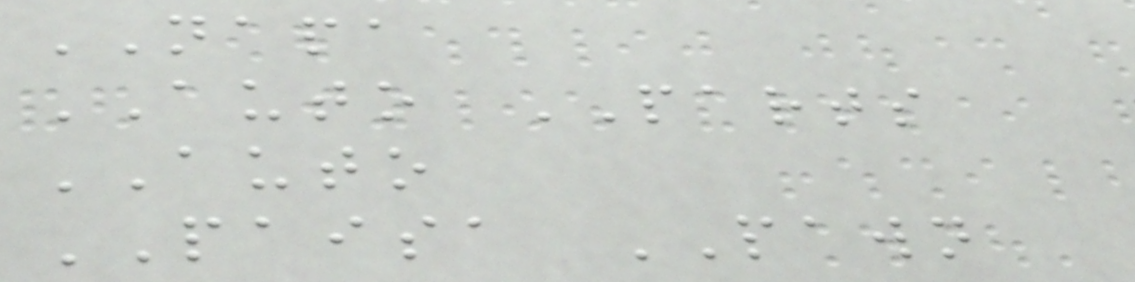NAPA
AUTO PARTS
AUTO
PAISA PAWN
